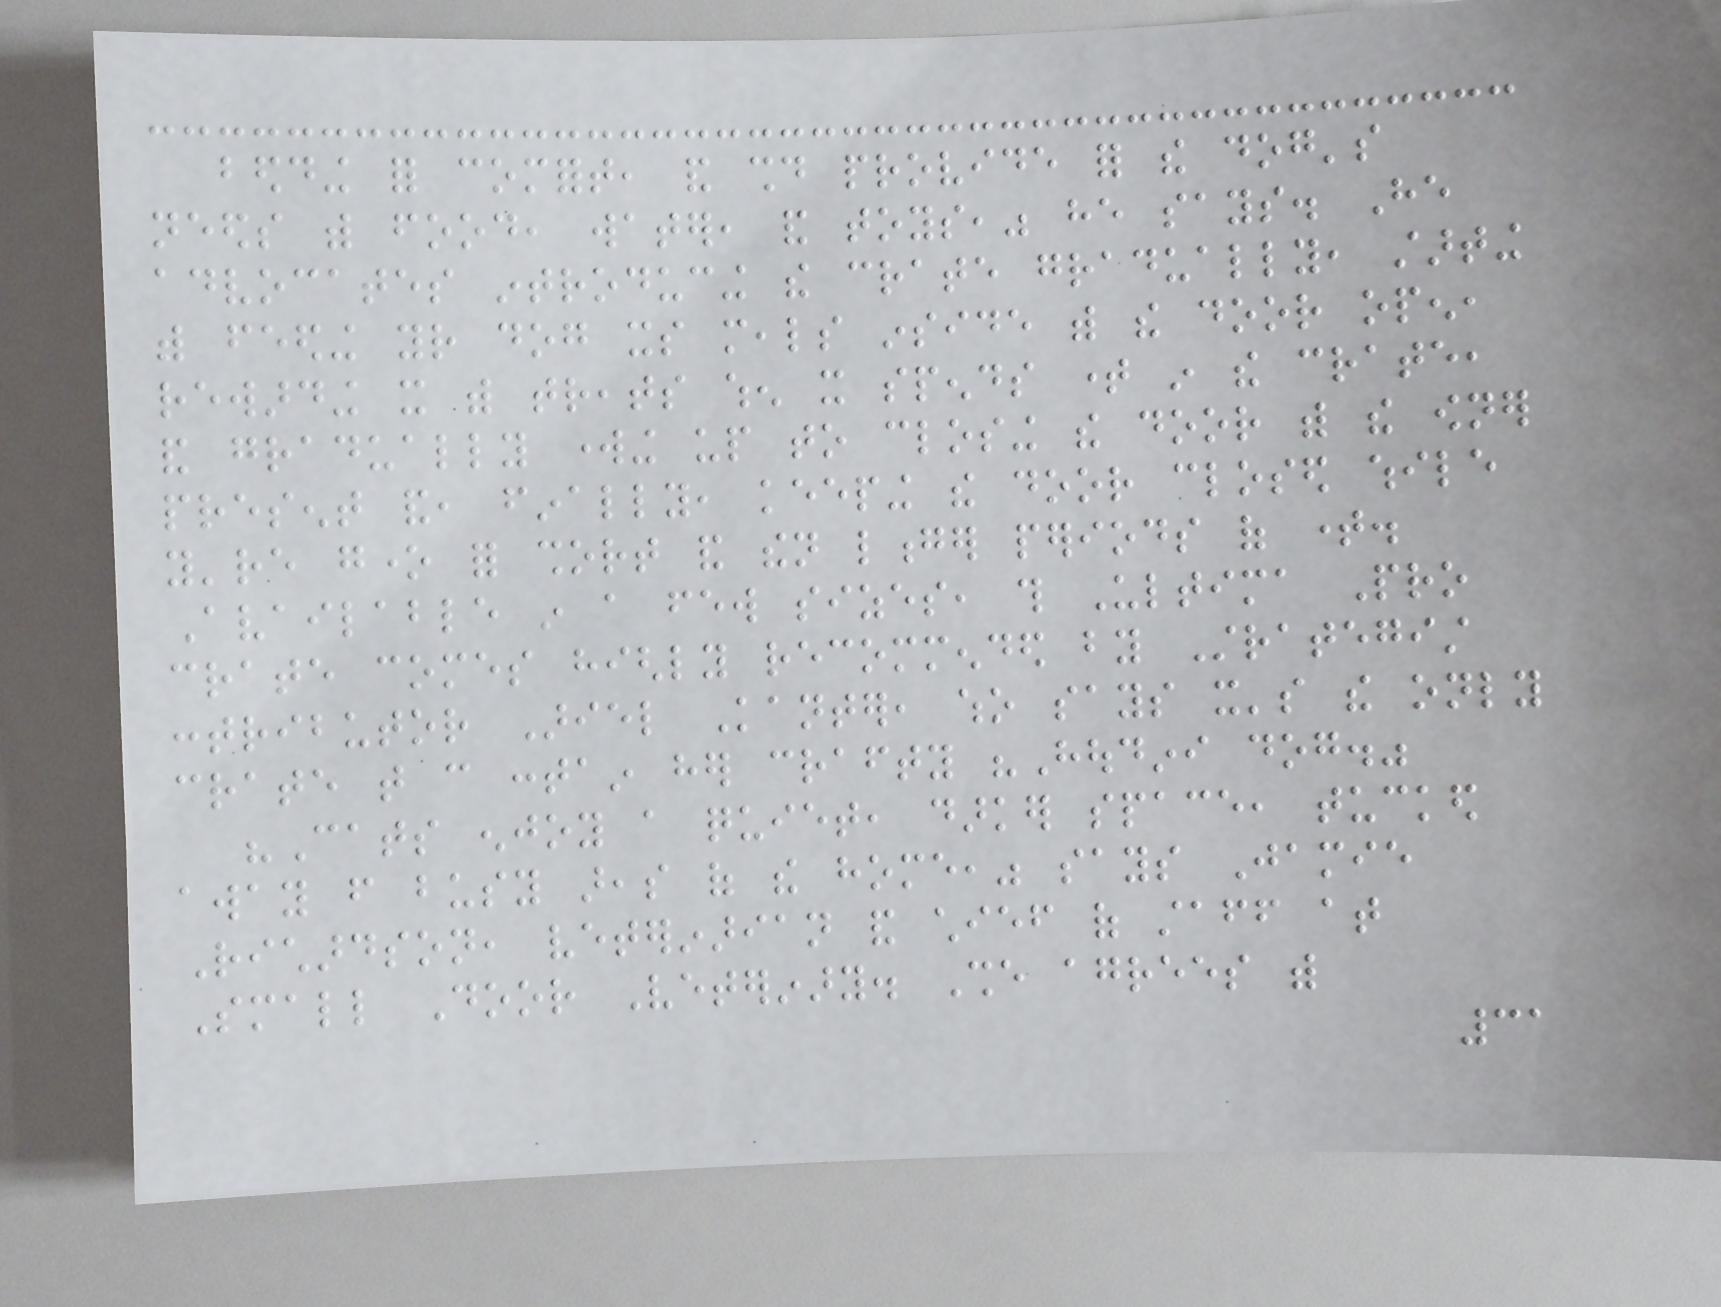bedding for comfort, and should provide for the dog's
needs with food, water, and toys," he says. He
advocates introducing the crate gradually, starting
with feeding your dog its meals inside with the door open,
rewarding it with treats when it spends time in the crate,
and gradually working up to closing the door with the owner
present and, finally, keeping the door closed while
you're gone for short and then longer periods of time.
Available in a few sizes, this Ultima Pro
crate comes highly recommended by Strategist
contributor Ariel Kanter, who says it's the only
crate that can contain her crafty "Houdini dog."
"Cats enjoy a quiet, darker space, tucked
away from busy areas of the home," says Jamie
Richardson, veterinarian and chief of staff at
Small Door Veterinary. She agrees with
31
